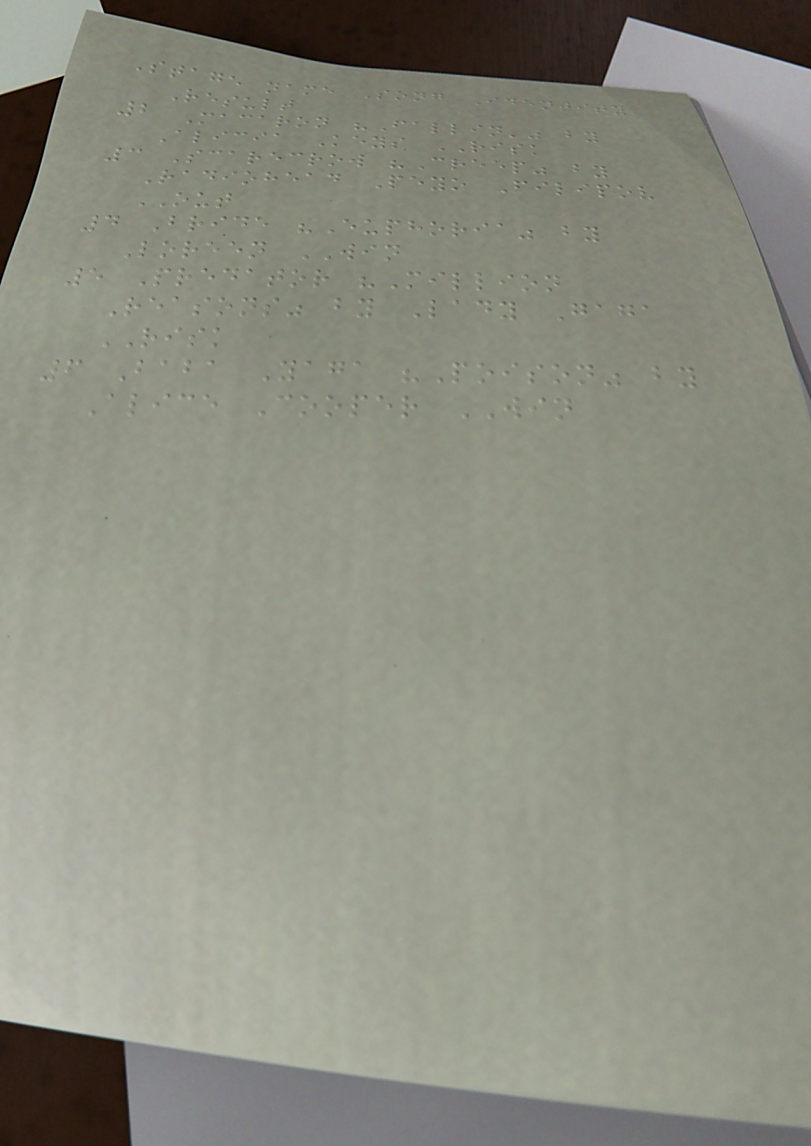Stage name Song Identity
Result
2 Macaron "Fallin'" by
Alicia Keys RISK
3 Scarecrow "Creep" by
Radiohead Peyo Filipov
OUT
4 Bride "Euphoria" by
Loreen WIN
5 Predator "Million
Reasons" by Lady Gaga
RISK
6 Baba Yaga "Poison" by
Alice Cooper WIN
